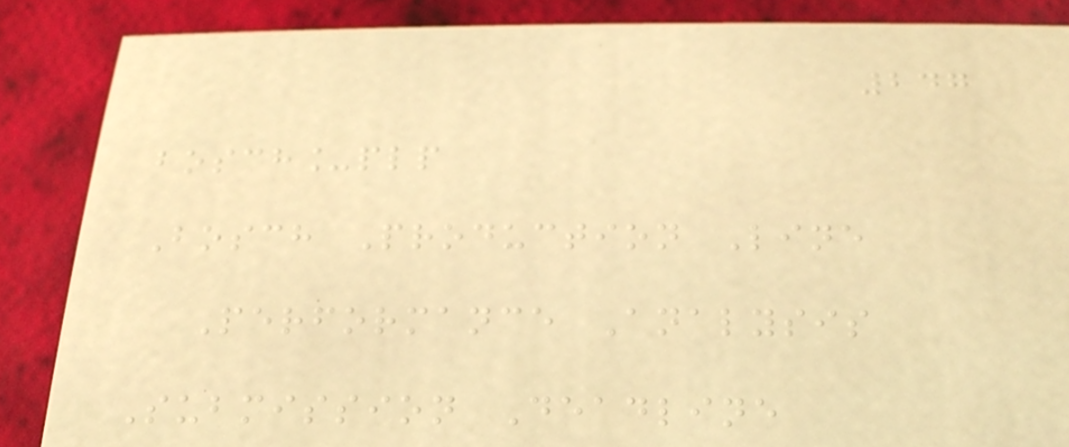247
bosch_plp
Bosch Production Line
Performance Analysis
Submission Deadline
